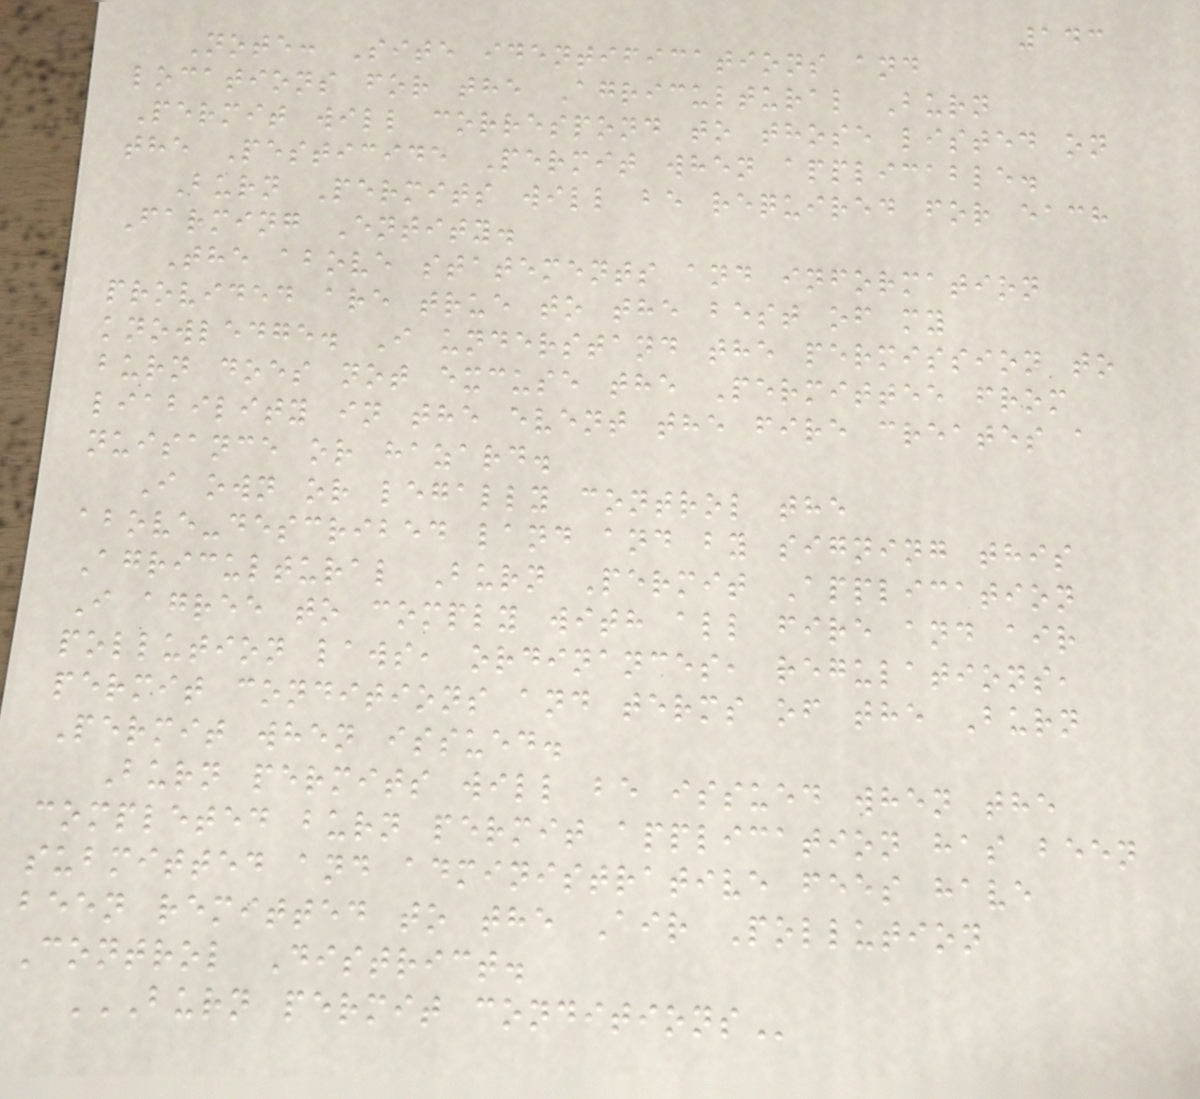143
Note: Site identifications and
locations for the Agricultural Burn
Permit will correspond to those listed on
the Pesticide Permit when applicable.
Burn Permits will be required for each
Farming Entity.
The above statements and information
provided are true to the best of my
knowledge. I understand the permission to
burn does not excuse the Permittee from
liability in the event the fire creates a
nuisance or hazard.
I own or legally control the
above-described land and by signing this
Agricultural Burn Permit Application
I agree to comply with all fire and air
pollution laws, ordinances, regulations,
permit conditions and terms of the Burn
Permit when issued.
Burn permits will be issued when the
completed burn permit application has been
submitted and administrative fees have
been remitted to the Air Pollution
Control District.
BURN PERMIT CONDITIONS
